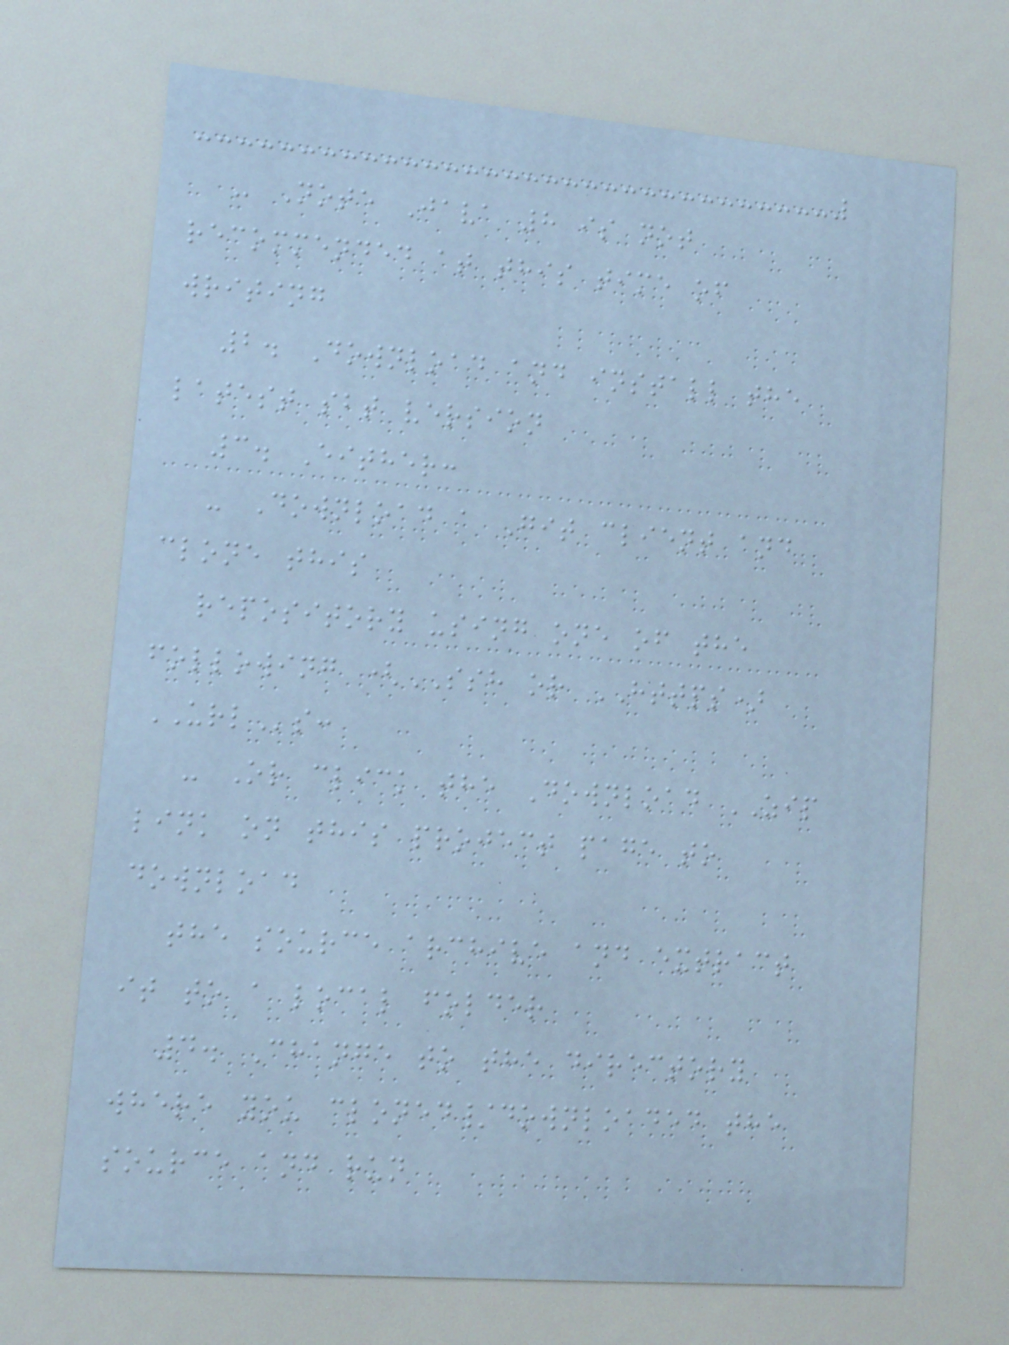- Note Java 8 is not
recommended at this time of
writing
2. Download and install the
latest sbt version
3. Either:
- Download a Git client and
clone this
repository using one of the
following (SSH or HTTPS)
URLs:
- Or click the Download ZIP
link on this project page to
download
the source archive and extract
it to a local folder
4. Change to the directory
where you cloned/downloaded the
source and run
